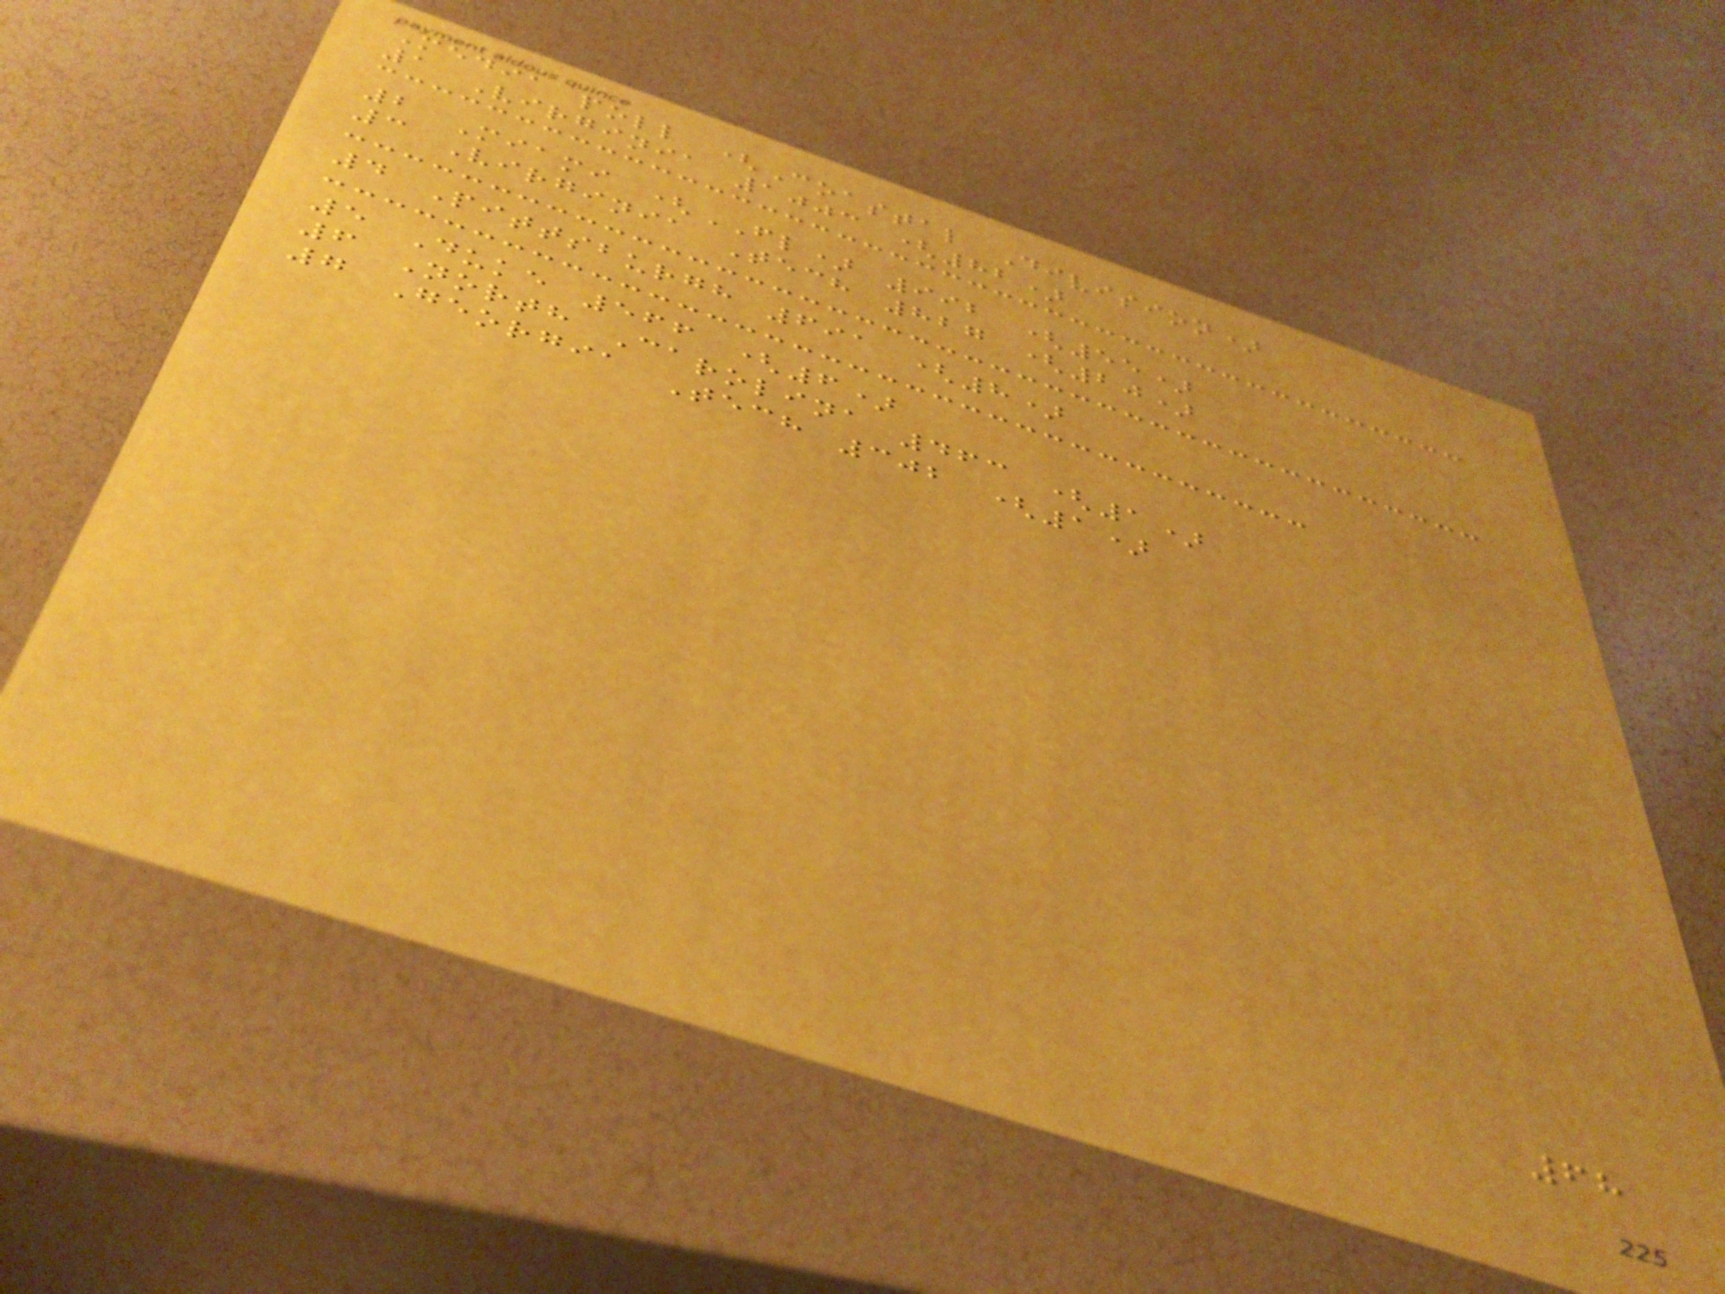Media poll (Coastal Division)
1 Virginia 1003 (82)
2 Miami (FL) 992 (55)
3 Virginia Tech 827 (20)
4 Pittsburgh 691 (8)
5 Duke 566 (6)
6 North Carolina 463 (1)
7 Georgia Tech 302 (1)
68
